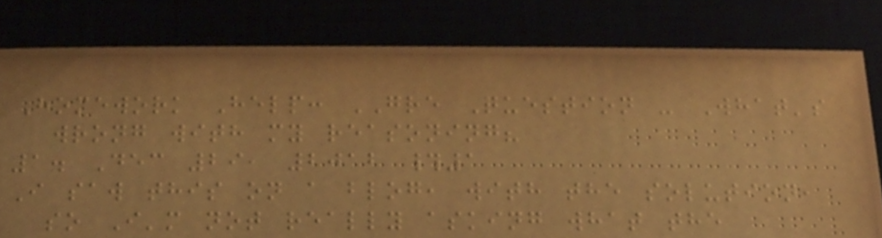Homework Help: GRE Question - What's
wrong with my reasoning?
1. Dec 29, 2012 #1
I saw this on a blog, with the solution,
so I'm not really asking what the
